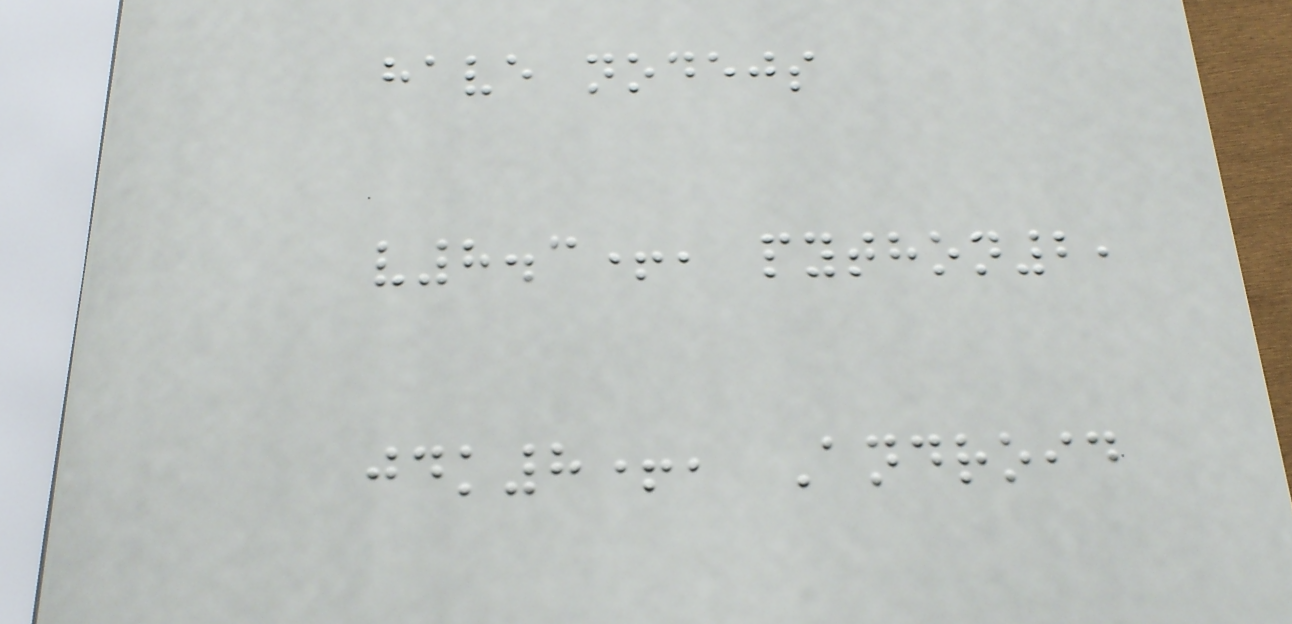have nodejs
v8.3+, python2,
jdk8+, Android
